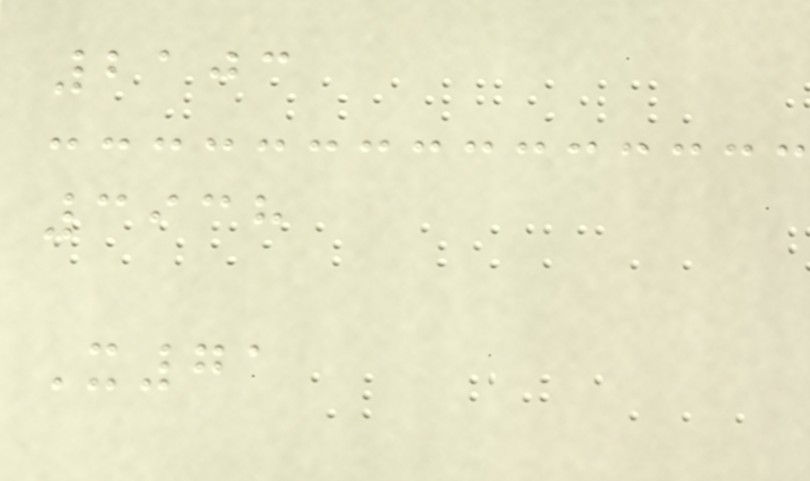2103
3938
X71
